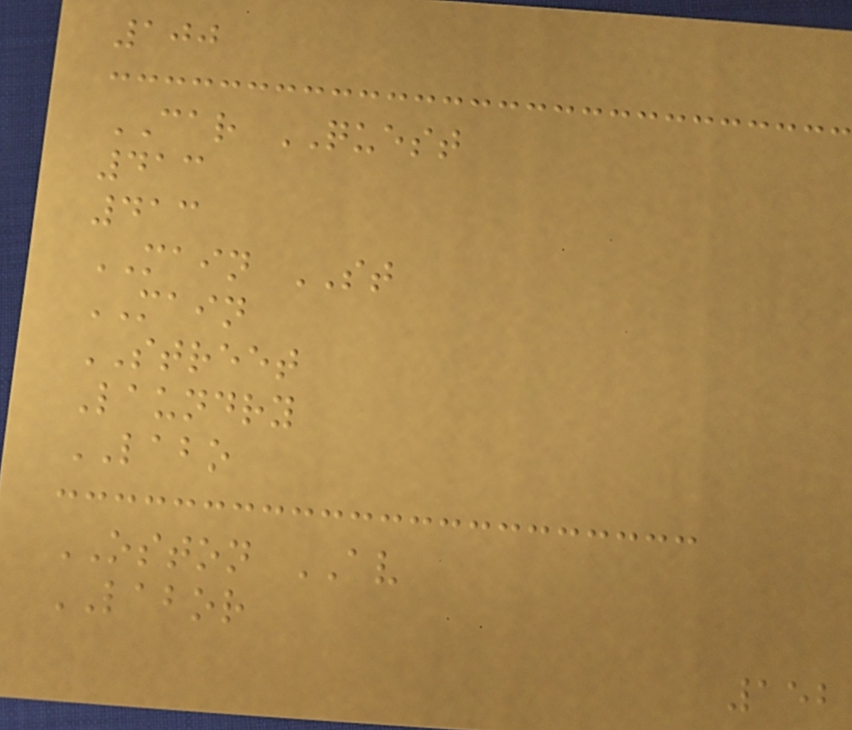100
CAR QUEST
413
413
MAIN ST
MAIN
STREET
Laundry
LABO
OSTON AV
LABOR
152
